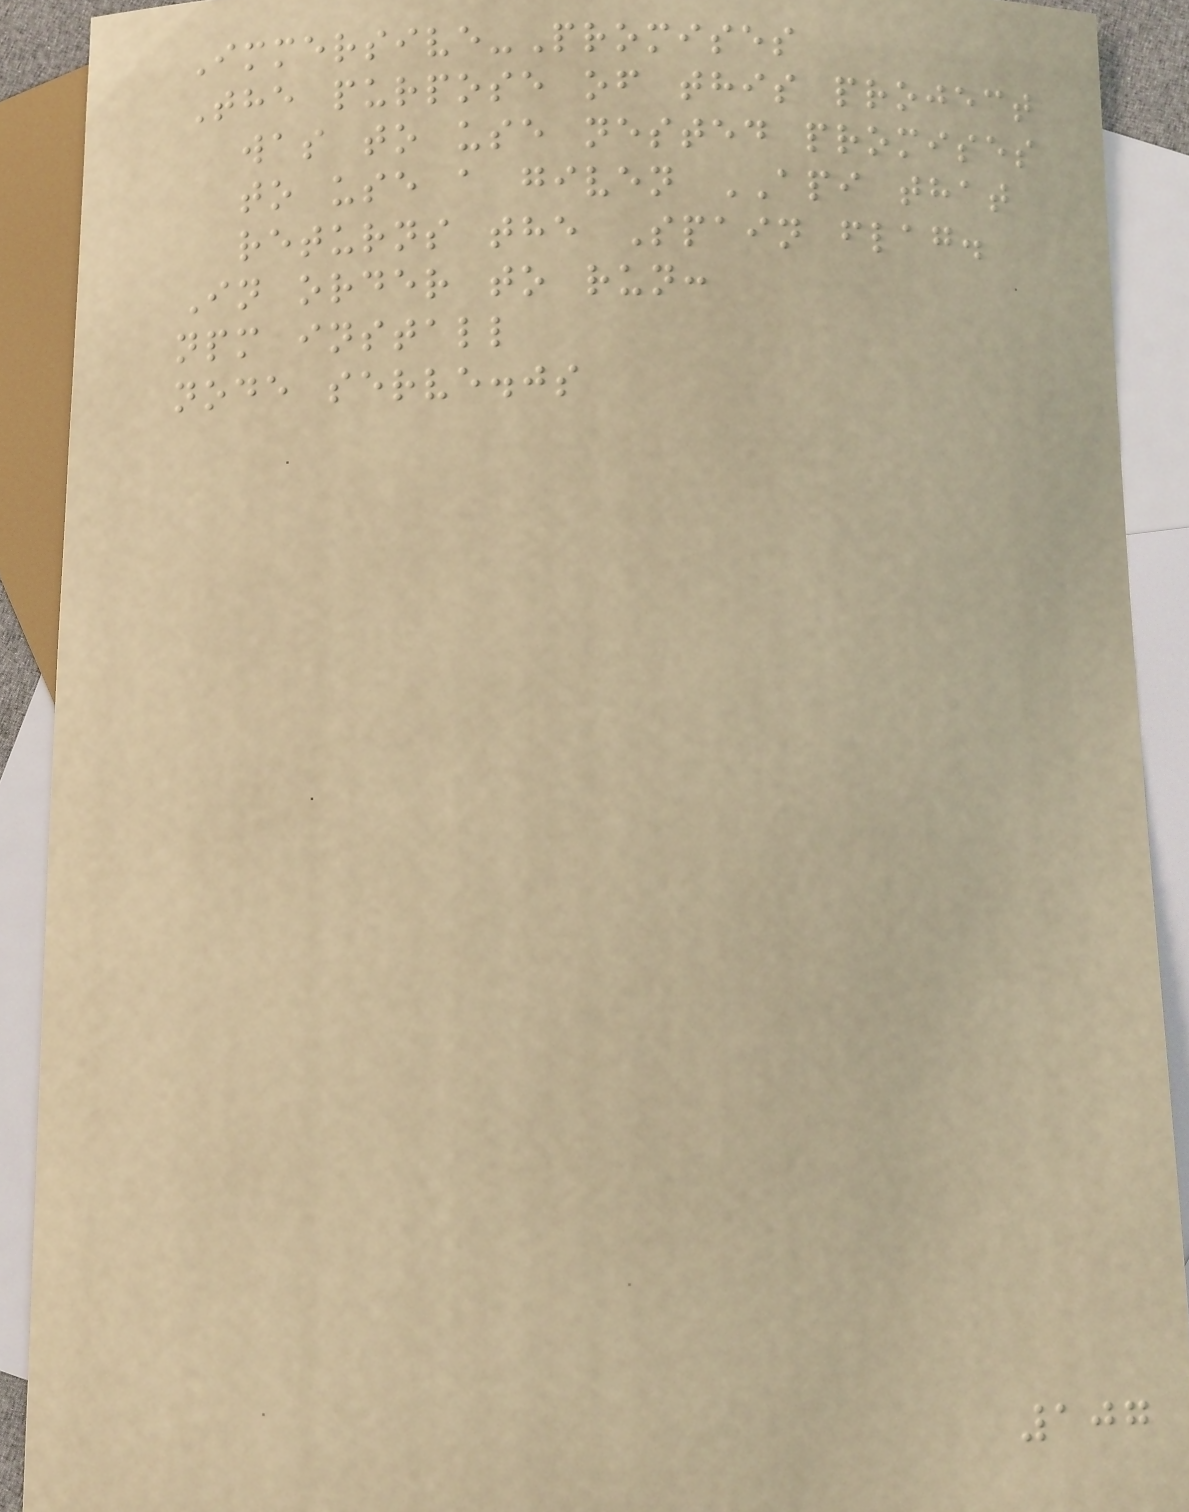Immersive-Promises
The purpose of this project
was to use nested promises
to use a given API that
returns the Spain flag.
In order to run:
npm install
node serve.js
107
